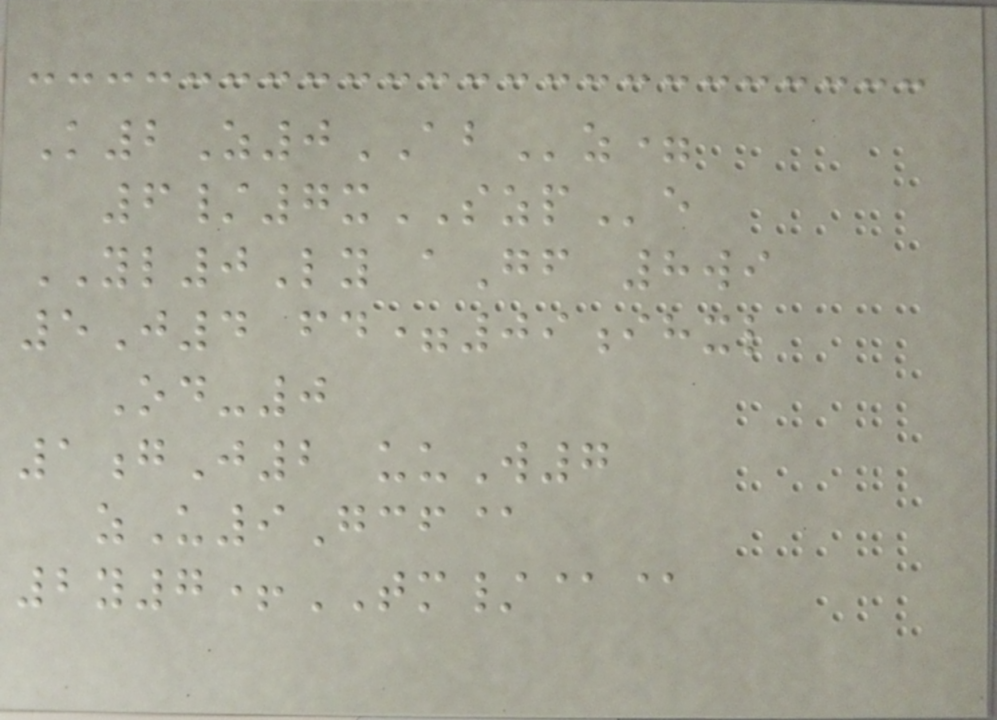K2Z0ABz=
6/7xSZPe
YL0Ly aGf 8wi
5J4 fd=09ihxl
Od-0
1gJ2 uuW7
zU9Gcf@
2y7+TM/@@
